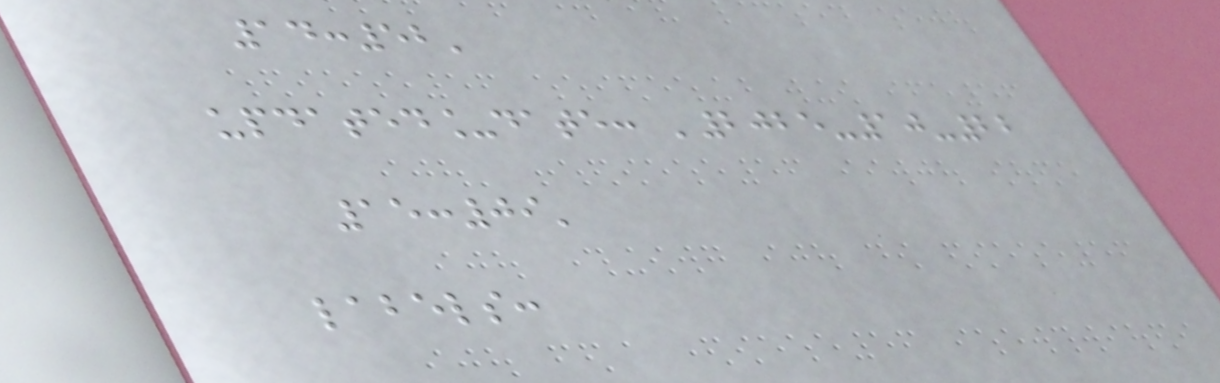14:52'
updated_date: '2025-10-22
15:09'
labels:
